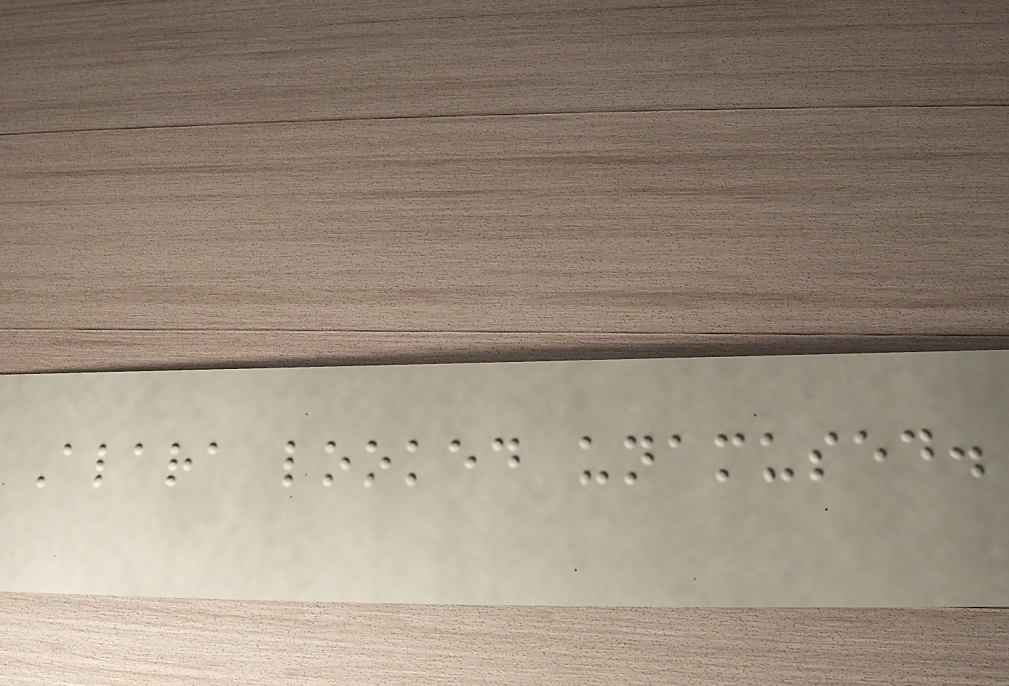Alara looked unamused.
